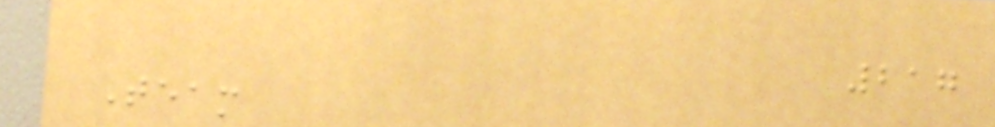217
Team
